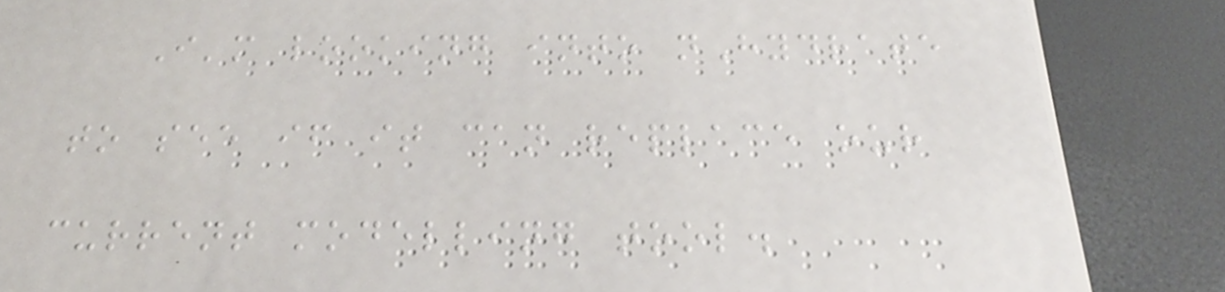I'm looking into nHydrate
to see if it can replace our
current modelling tool.
